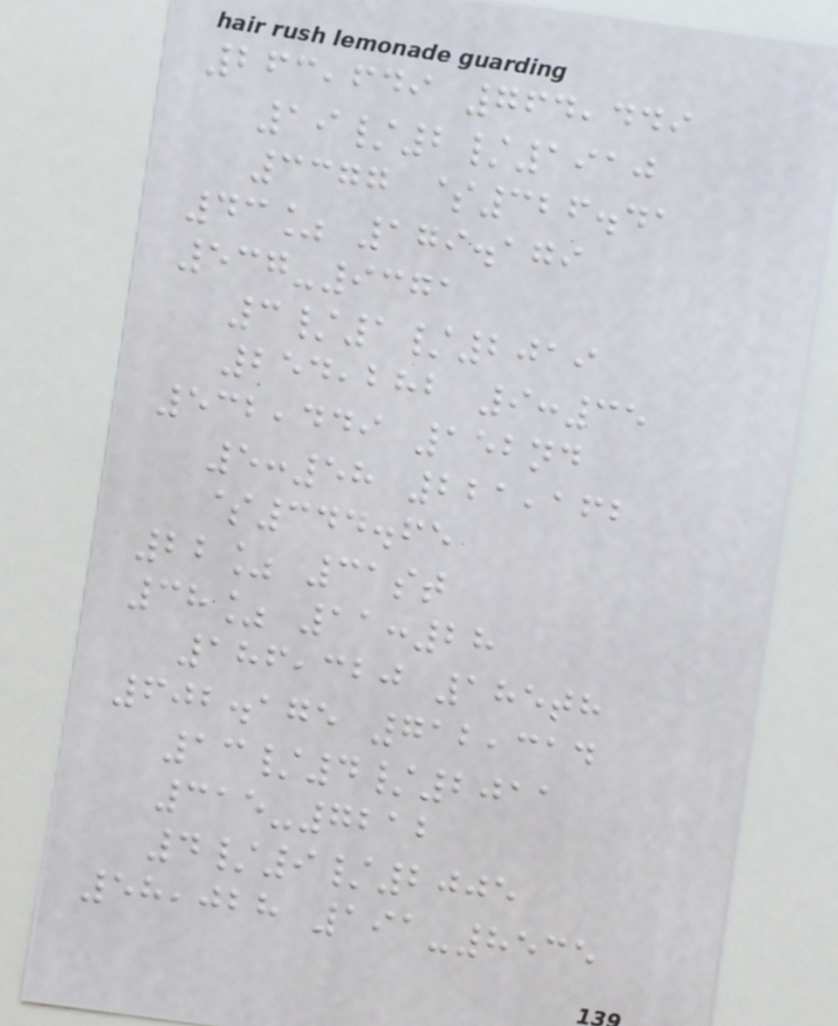263,649 764,449
19/2/1910
3377 $326.41
43% 179.179
537-9371
3/1/2019
254,282 9:35
532,449 152nd
5:58 221,162
$344.65
22% 31st
38% 11:28
186,320 185th
602.175 712,314
13/4/2011
315-7212
4/9/2005
58,028 191-8535
